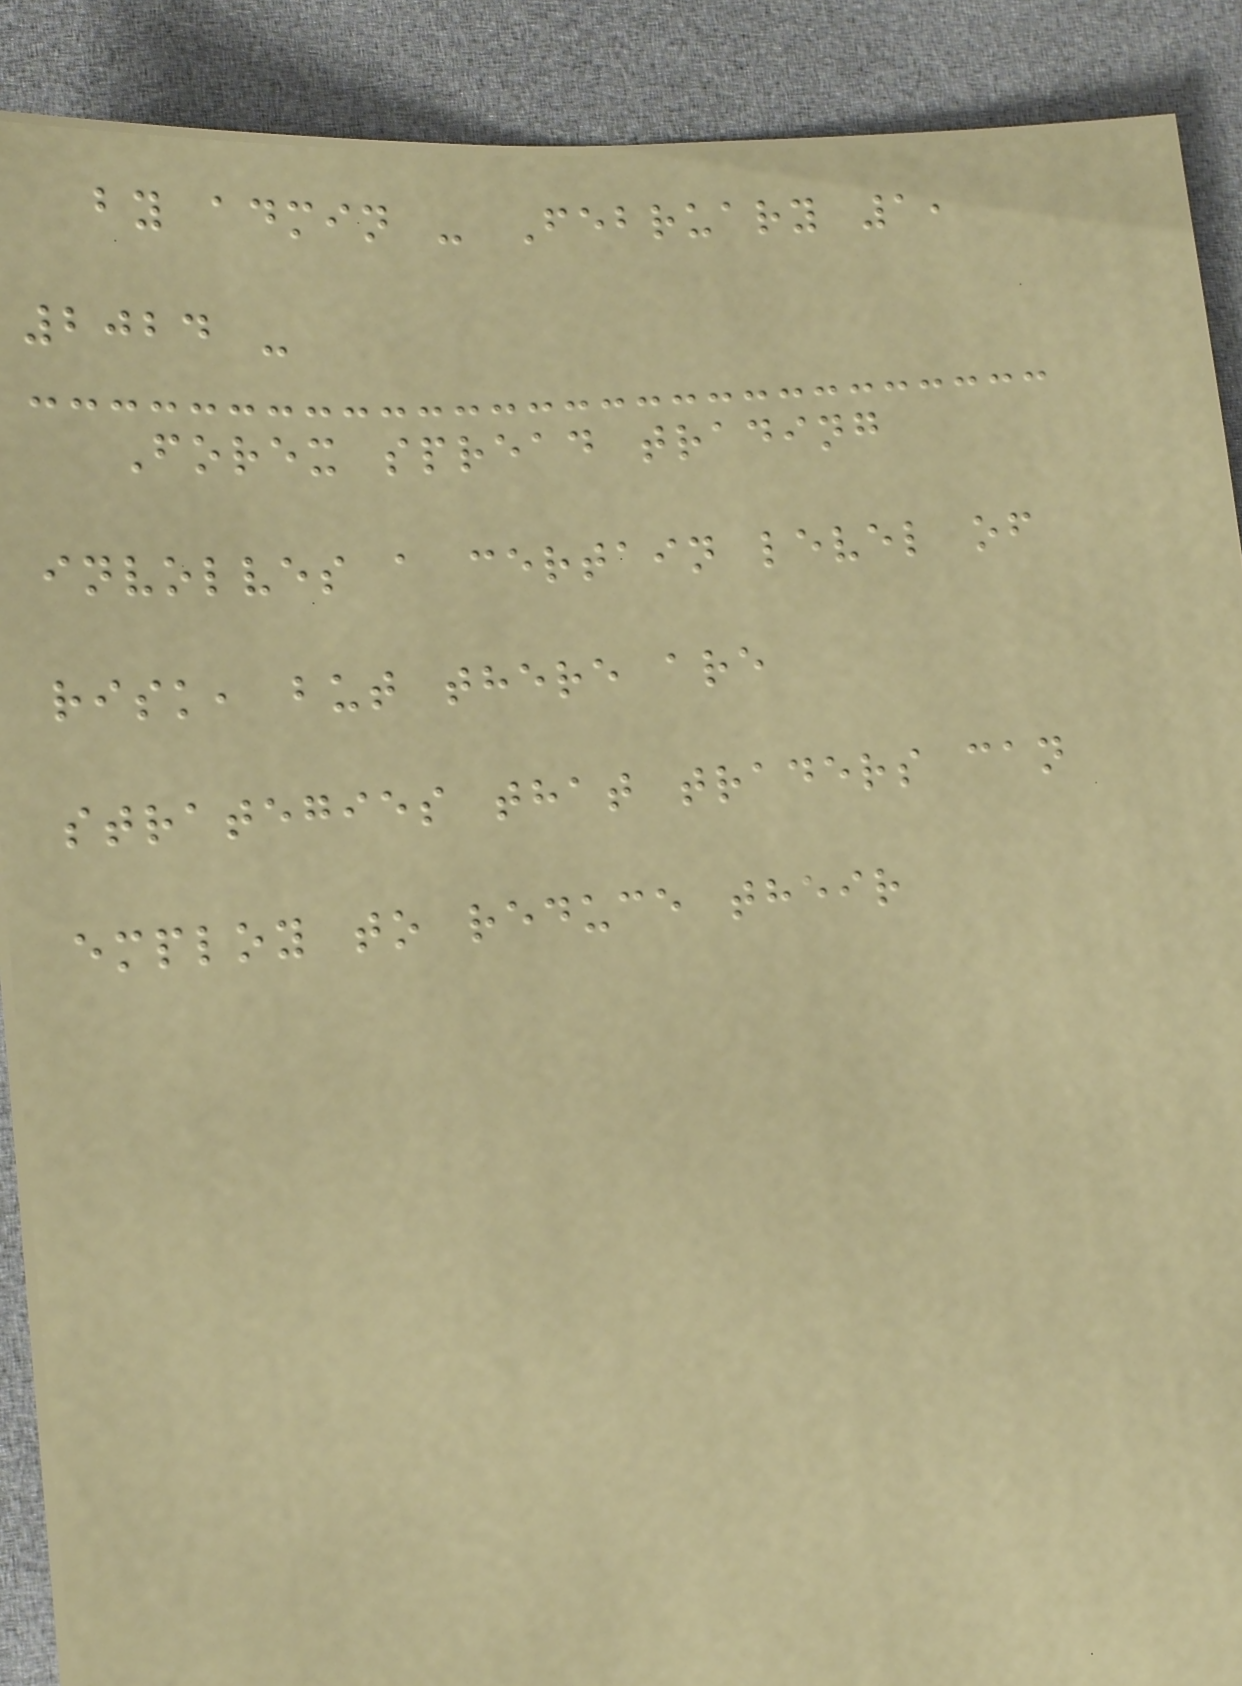by admin - February 1,
2024 -
Forex spread trading
involves a certain level of
risk, but there are
strategies that traders can
employ to reduce their
